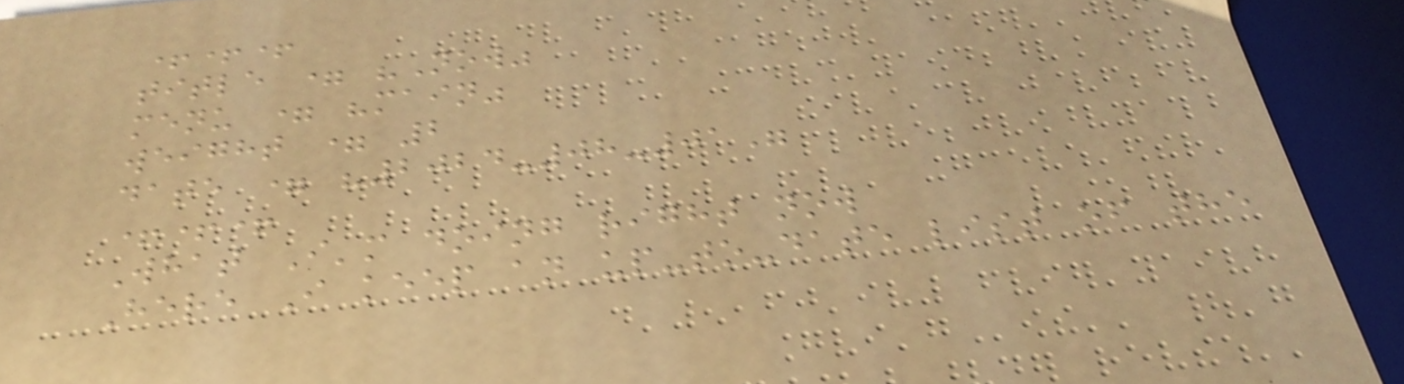+++
title = "Now"
menu = "main"
weight = 2
date = "2024-08-01"
+++
What I'm doing right now
Here I keep an up-to-date list of the
